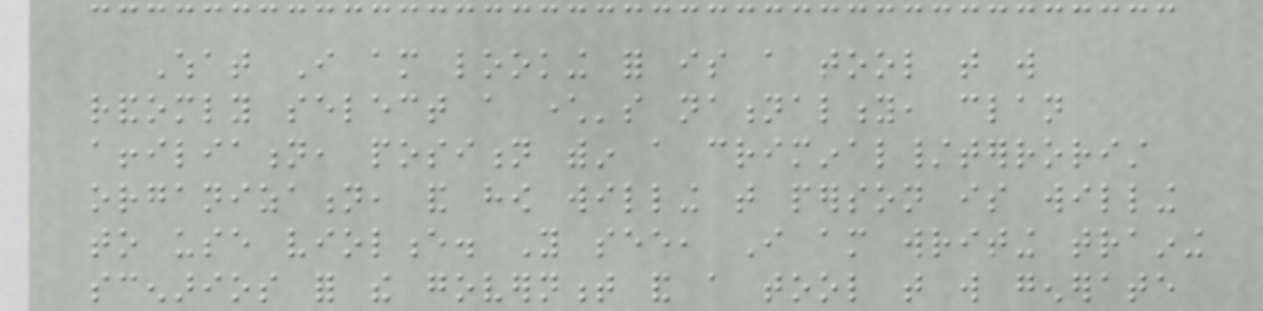What I am looking for is a tool that will
randomly select a character's nationality, clan
affiliation, position within a criminal/terrorist
organization, and how willing that person is willing
to use violence. You see, I am writing training
scenarios for the government and a tool that will generate
